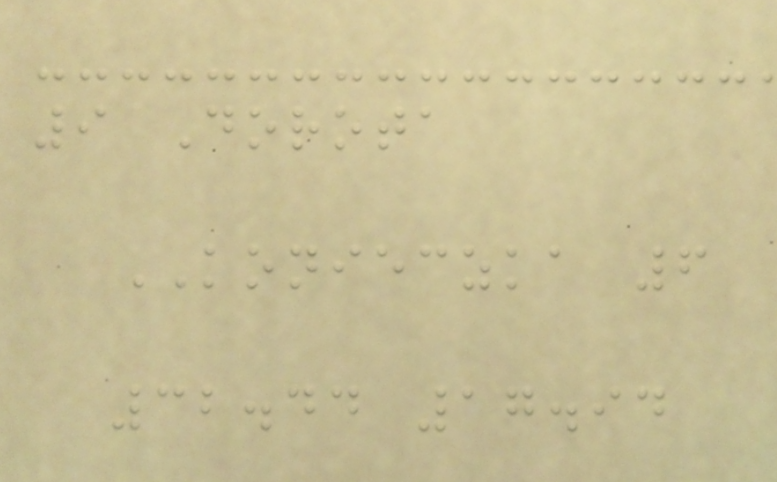9 Dorota
KONIECZKA 6
32.44 17.94
